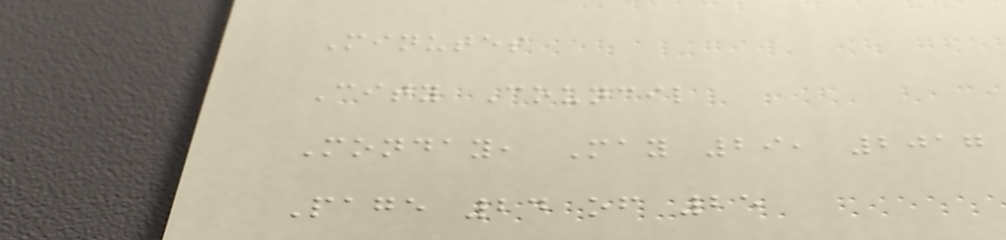Minutes
City Council
Monday, May 29, 2017
Page 24 of 25
